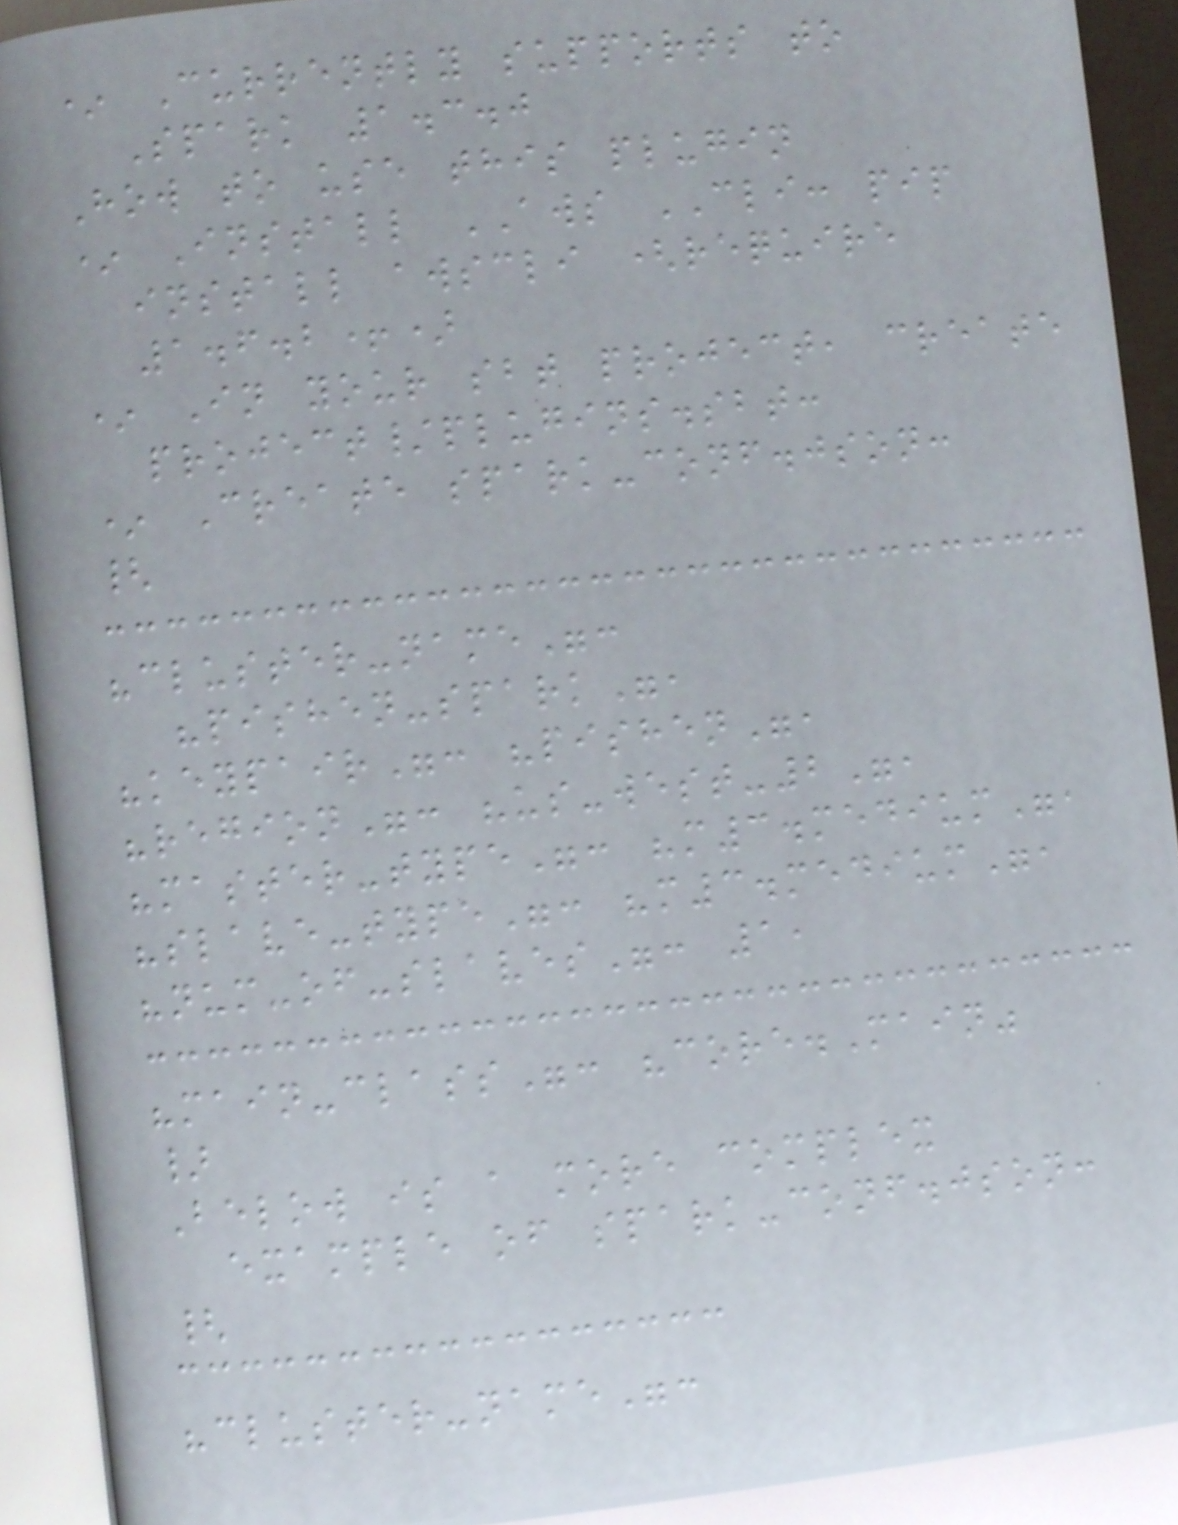* Currently supports to
Spark 1.3.0
How to use this plugin
* Install AWS CLI: pip
install awscli (require
1.6.2+)
* In your sbt project, create
project/plugins.sbt:
* Create spark-conf.json:
{
"cluster-name":
"pishen-spark",
"keypair": "pishen",
"region": "us-west-2",
"master-type": "m3.medium",
"slave-type": "m3.medium",
"num-of-slaves": 1,
"main-class": "core.Main"
}
Below is a more complex
example of spark-conf.json:
{
"cluster-name":
